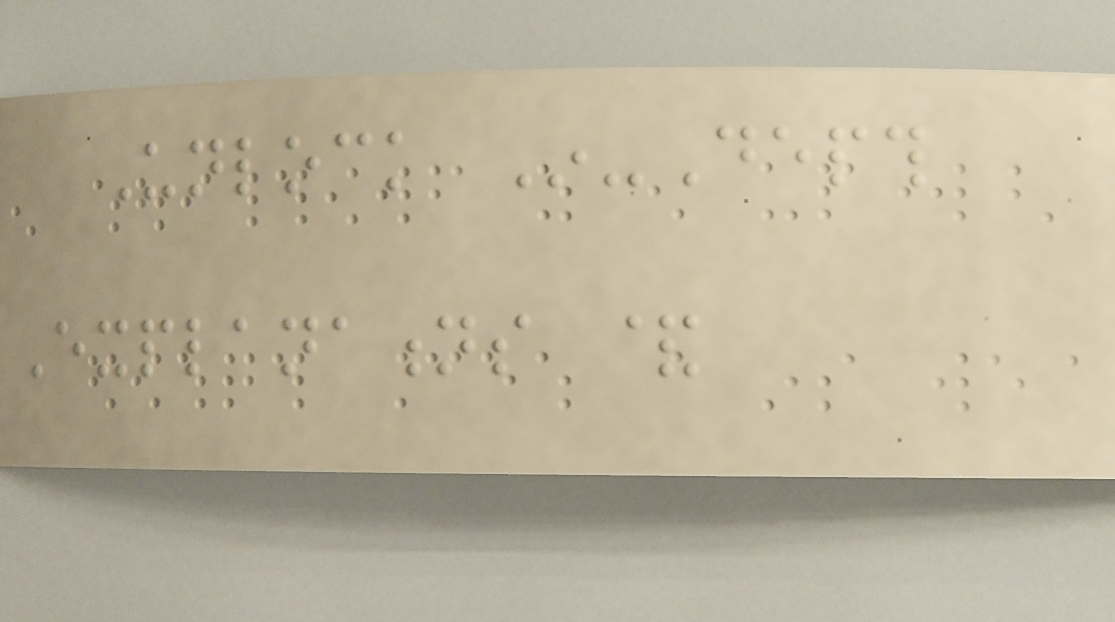Unlock In-Depth
Explanations &
